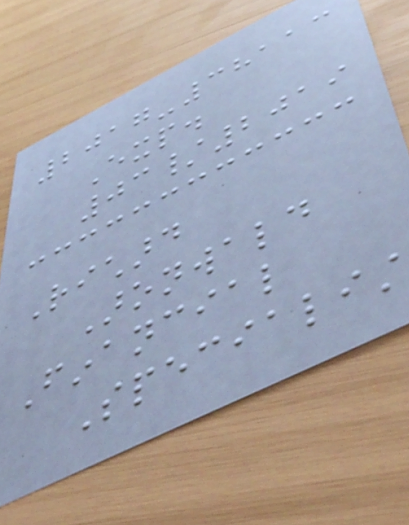2017-38113
Exp.
03/2019
Richard
Aronwald
Financial
Specialist
